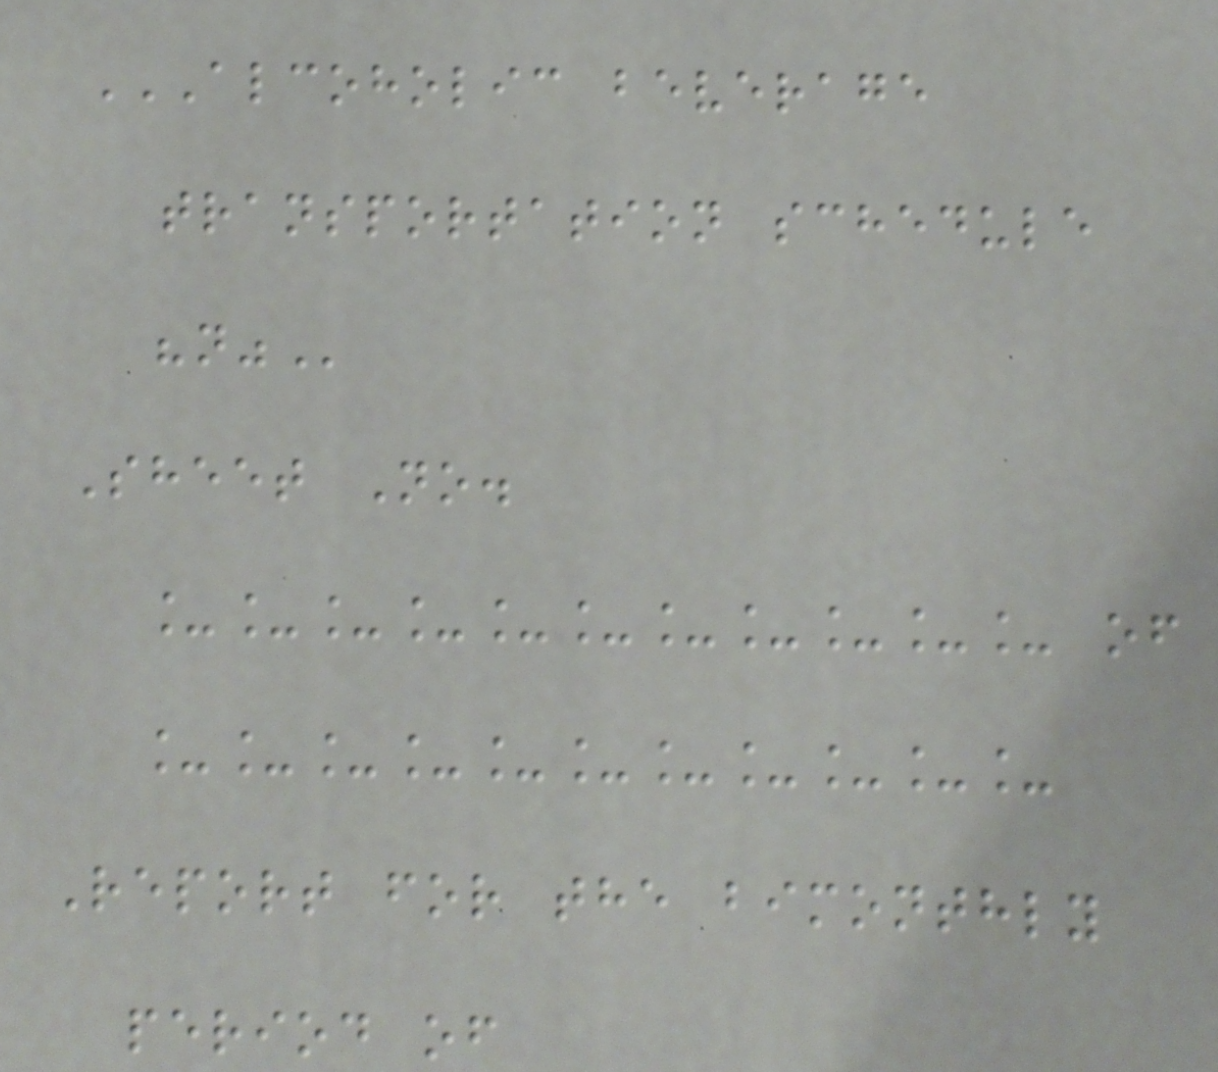ALCOHOLIC BEVERAGE
TRANSPORTATION SCHEDULE
"N"
Sheet No.
___________ of
___________
Report for the bimonthly
period of
